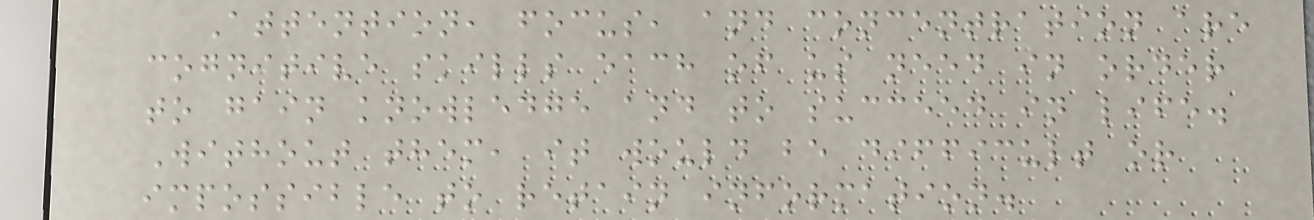Attention, focus, and concentration are
cognitive skills each of us need in order
to gain knowledge and to succeed in life.
Without them, it would be difficult or
impossible to retain information.
